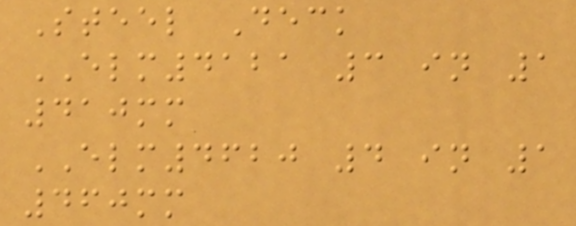Steel Deck
ELM4121 3 in 1
410mm
ELM4620 4 in 1
460mm
